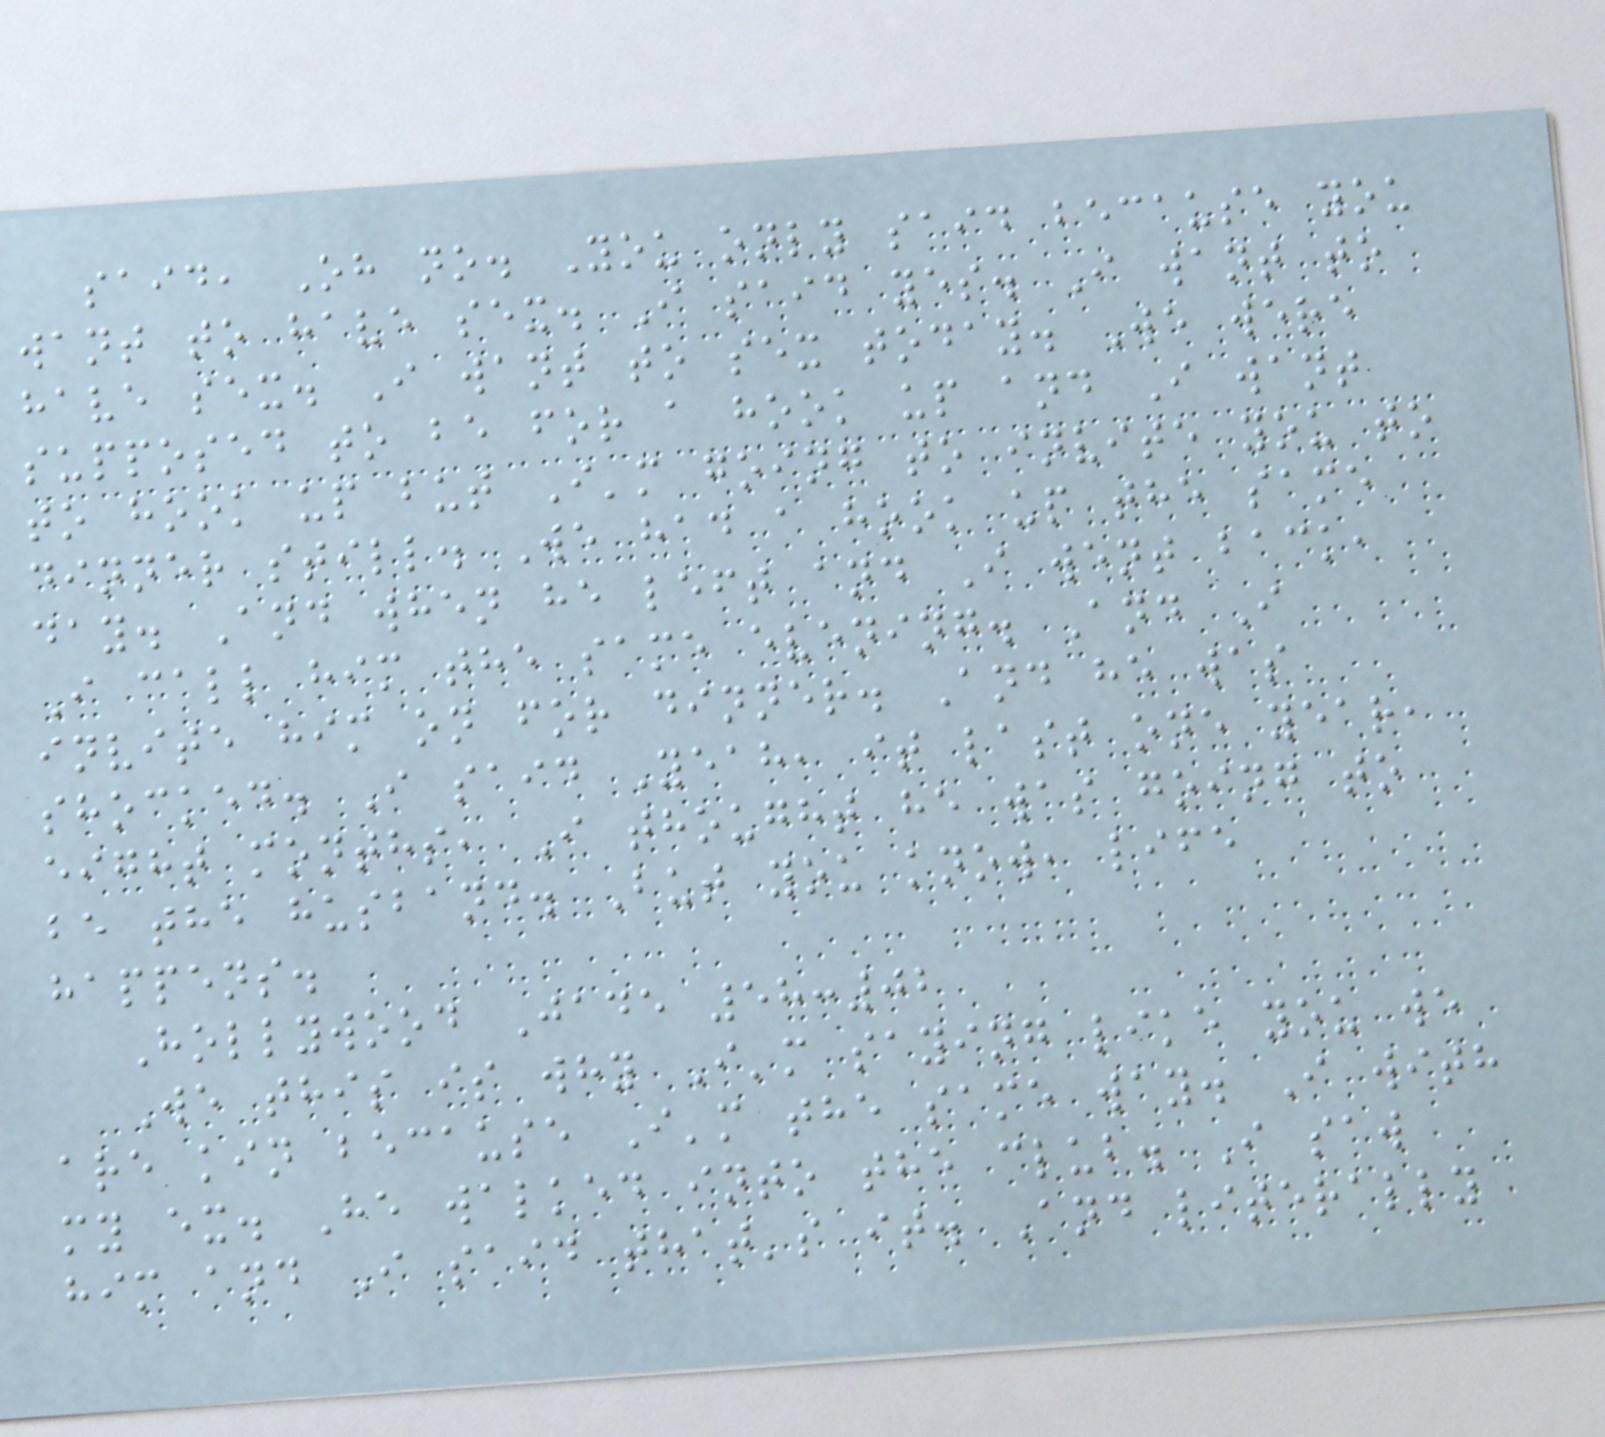said, Oh no. You only said because you
want to have sex. I said yes. I want to
have sex. I want to sex today. We were
supposed to be for a hook up and I want
to hook up but I'm going to invite you to
dinner still. We had a hook up the same
day. And when he left and I went back,
I call him the same evening. And I
invite him on for dinner. And he was
shocked. I said Yeah, it last one year,
eight months, I thought he was going to
be the husband. But you know, life
happens.
Hollywood Jade 58:02
We this is why I'm saying like you we
are kin because I'm the same way. I with
my ex. He walked into the club. I saw
him and I said that's it. And literally
